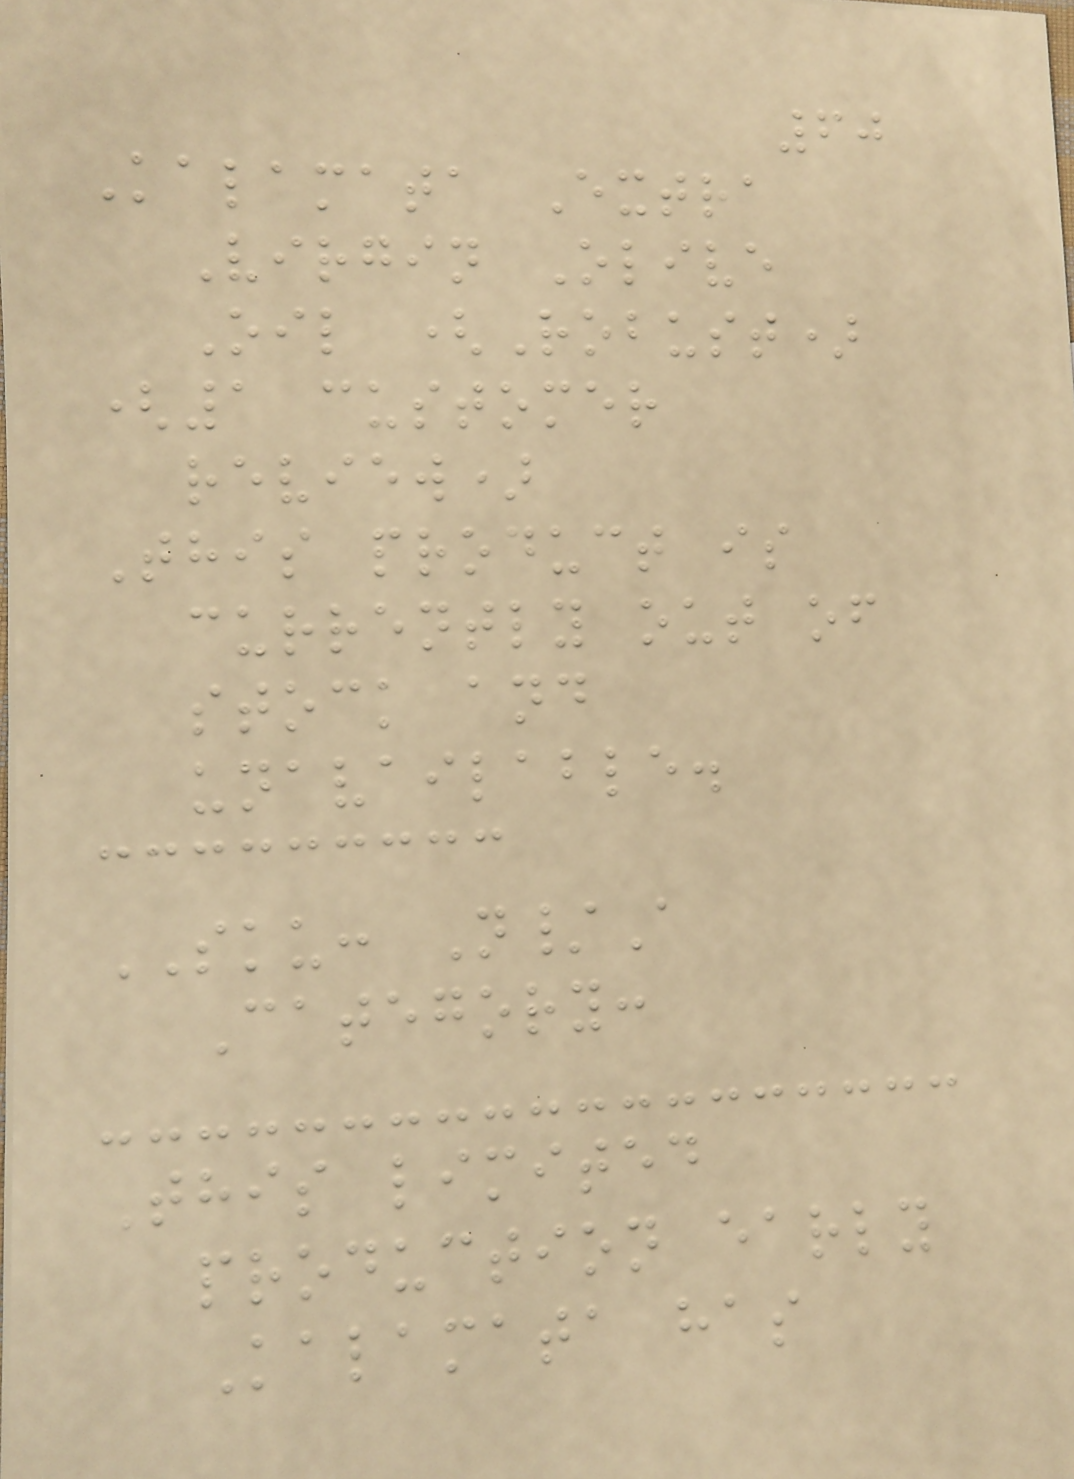60
Kalamata Extra
Virgin Olive
Oil (Robust)
(1 customer
review)
This product is
currently out of
stock and
unavailable.
SKU: N/A
Category:
This limited
production early
Kalamata has
